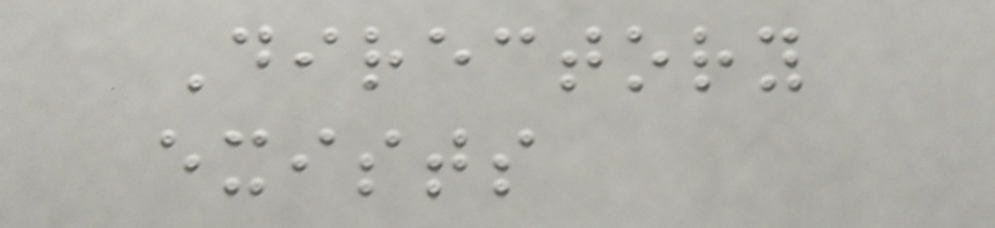Directory
exists
